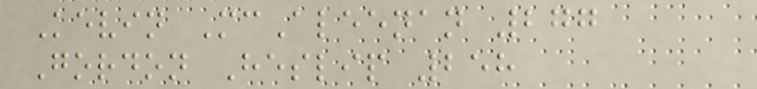Kevin McAleenan 277
Gordon Heslip 258
